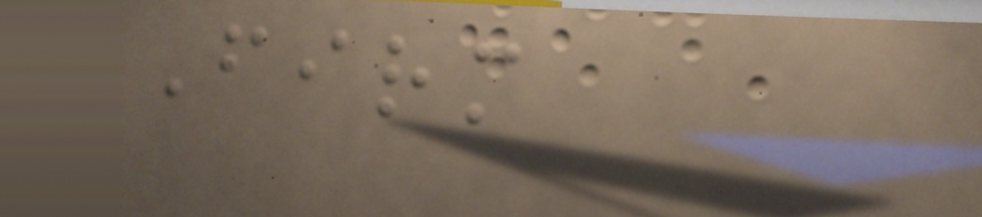Firm
